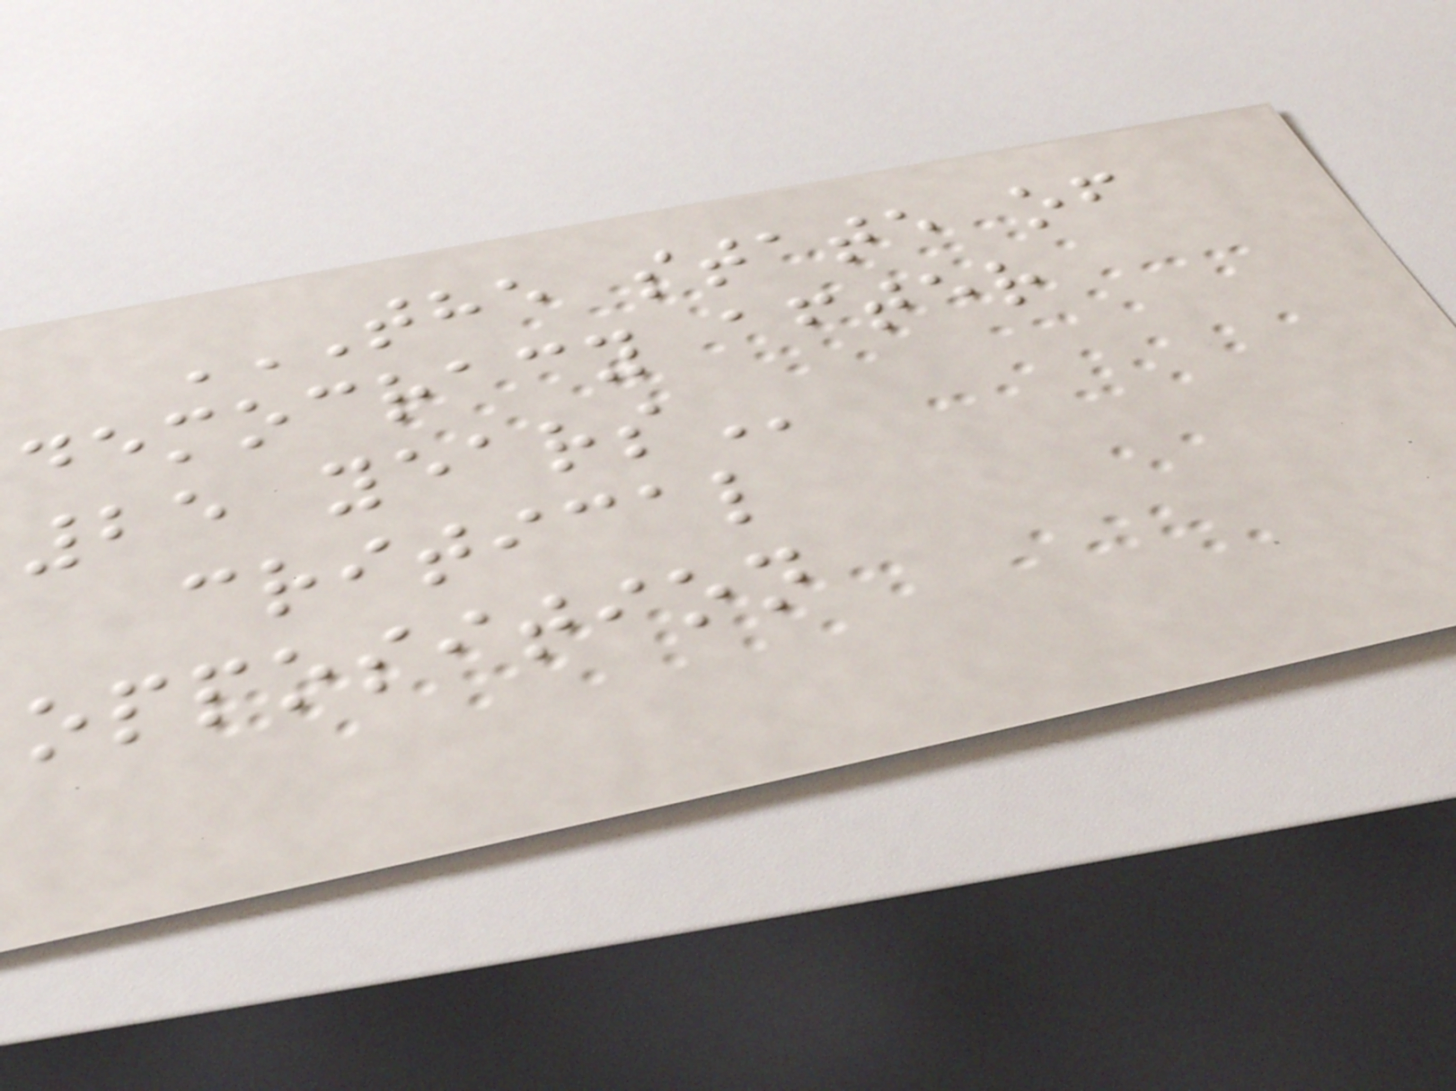THE STATE OF
DEMOCRACY AFTER
25 YEARS
critical
opposition
